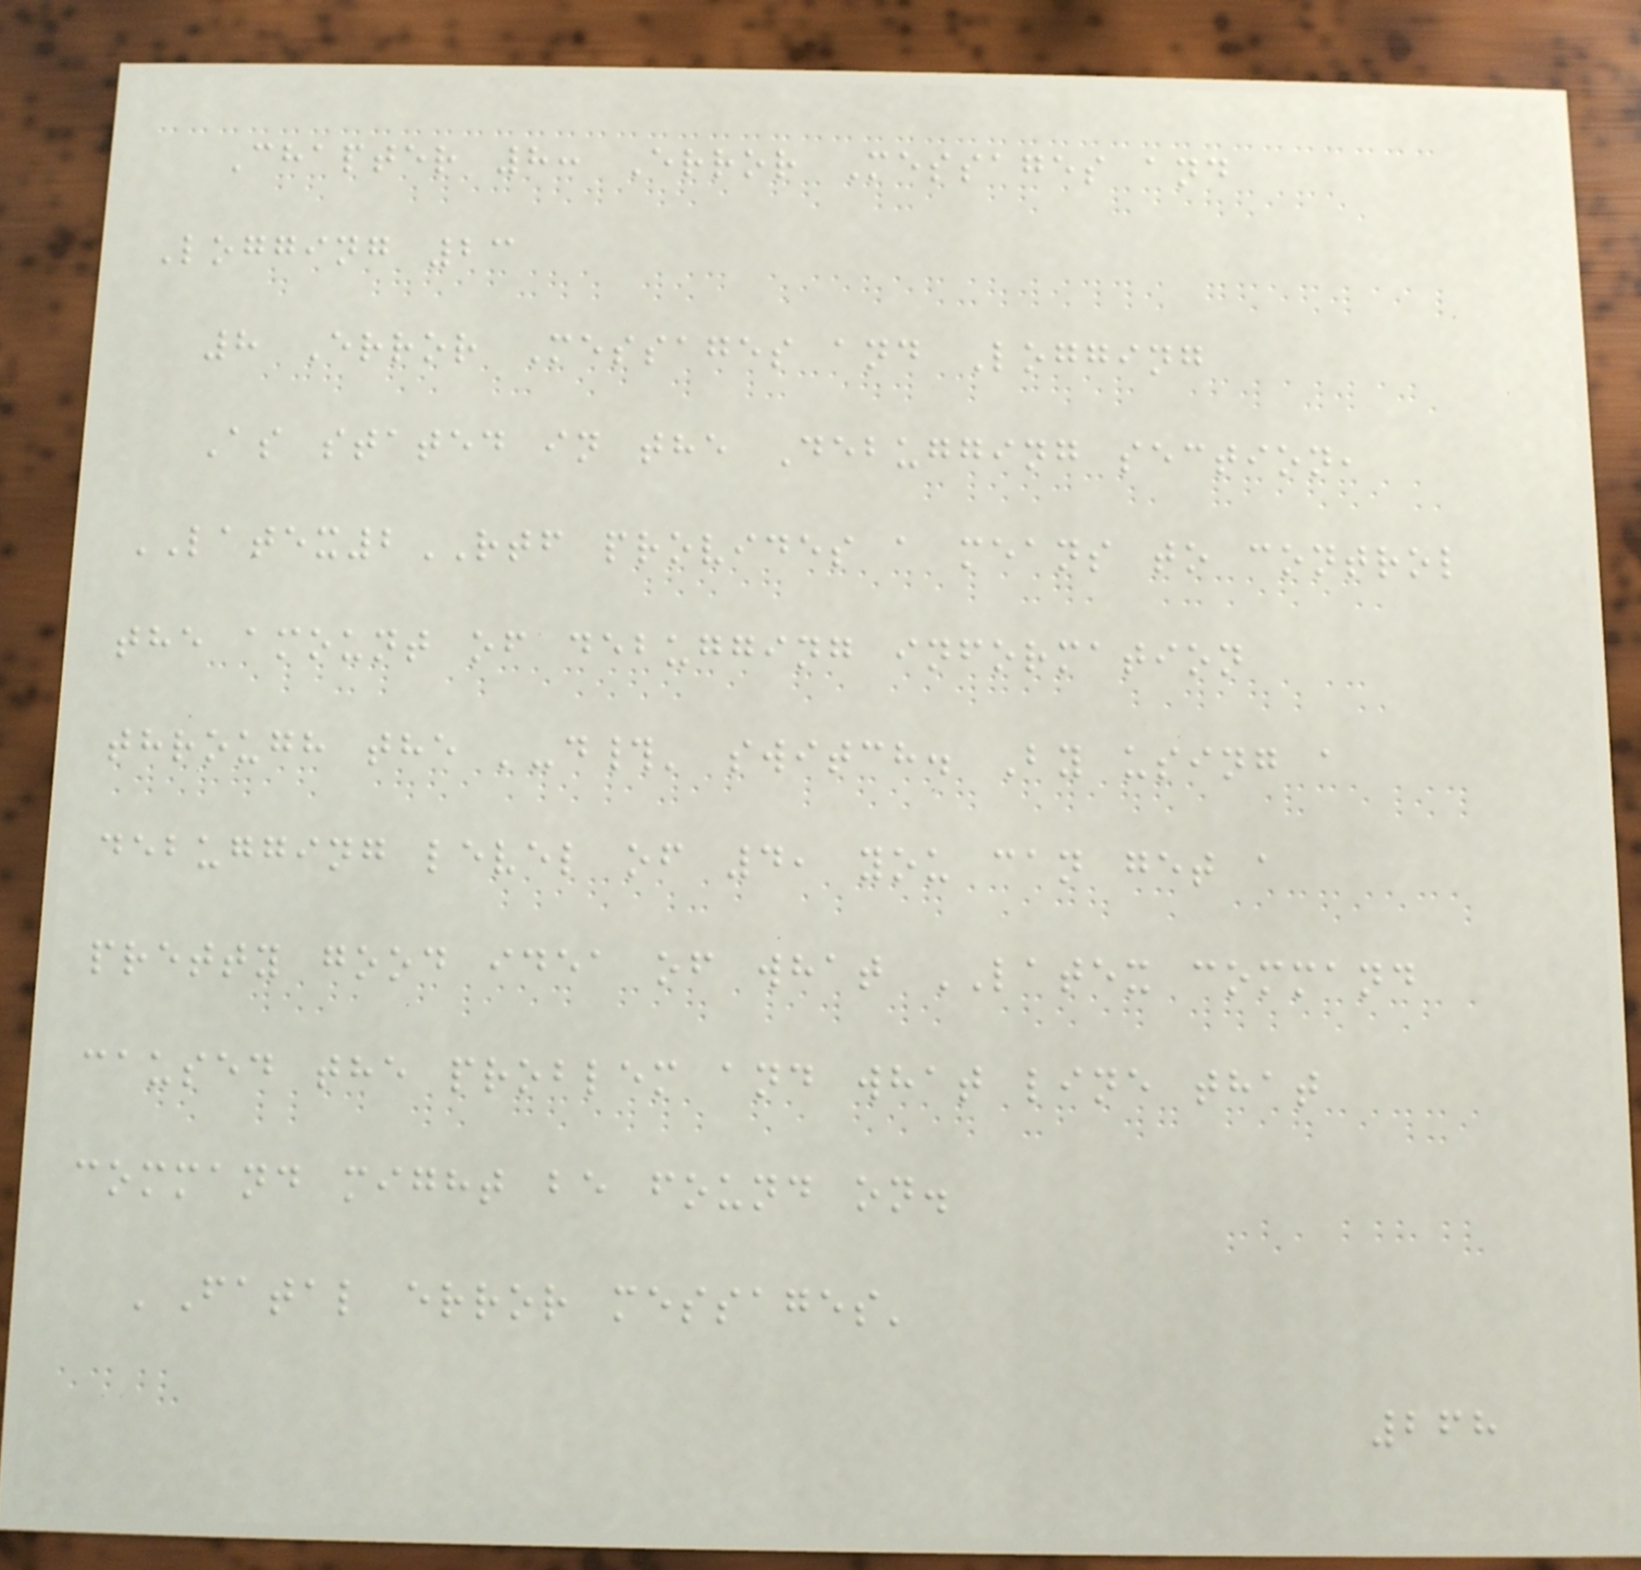Chapter 8: Error Messages and
Logging 23
8 Error Messages and Logging
As stated in the Debugging section,
LATEX2RTF provides a means to control
the amount of debugging information
through the '-d#' switch. By using a
debugging level of 4, you can get a
pretty good idea of what LATEX command
caused the problem and what line that
command might be found on.
'Fatal error messages'
268
